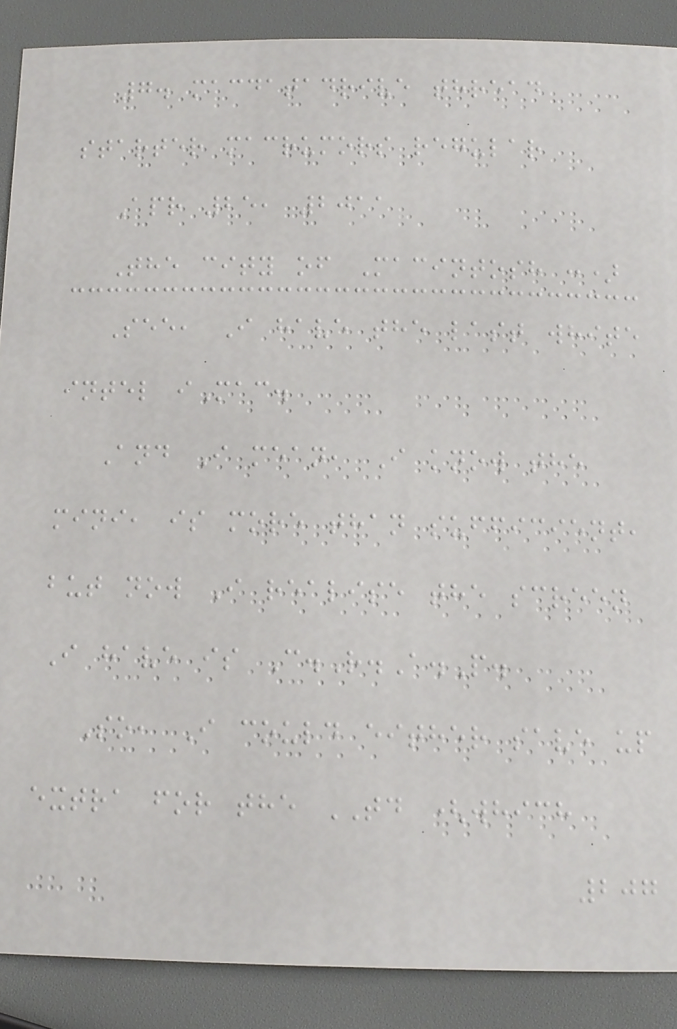7. macdatadrive thread
starter macrumors regular
Apr 25, 2011
The city of Macintosh :)
See, I have the last white
intel iMac.
And I mean, I know the
mini, is more than sufficient,
but now I realise the screen
I have is C.R.A.P.
So, I could either save up
extra for the TD (which
207
